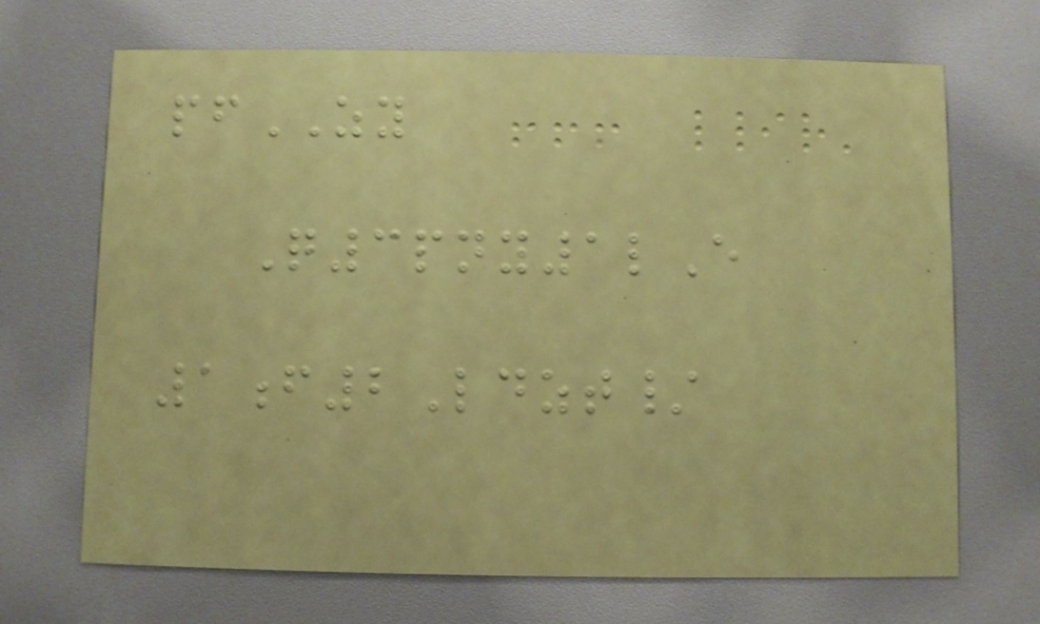pfZY
Q3pny1lE
1f2Ldzt/
